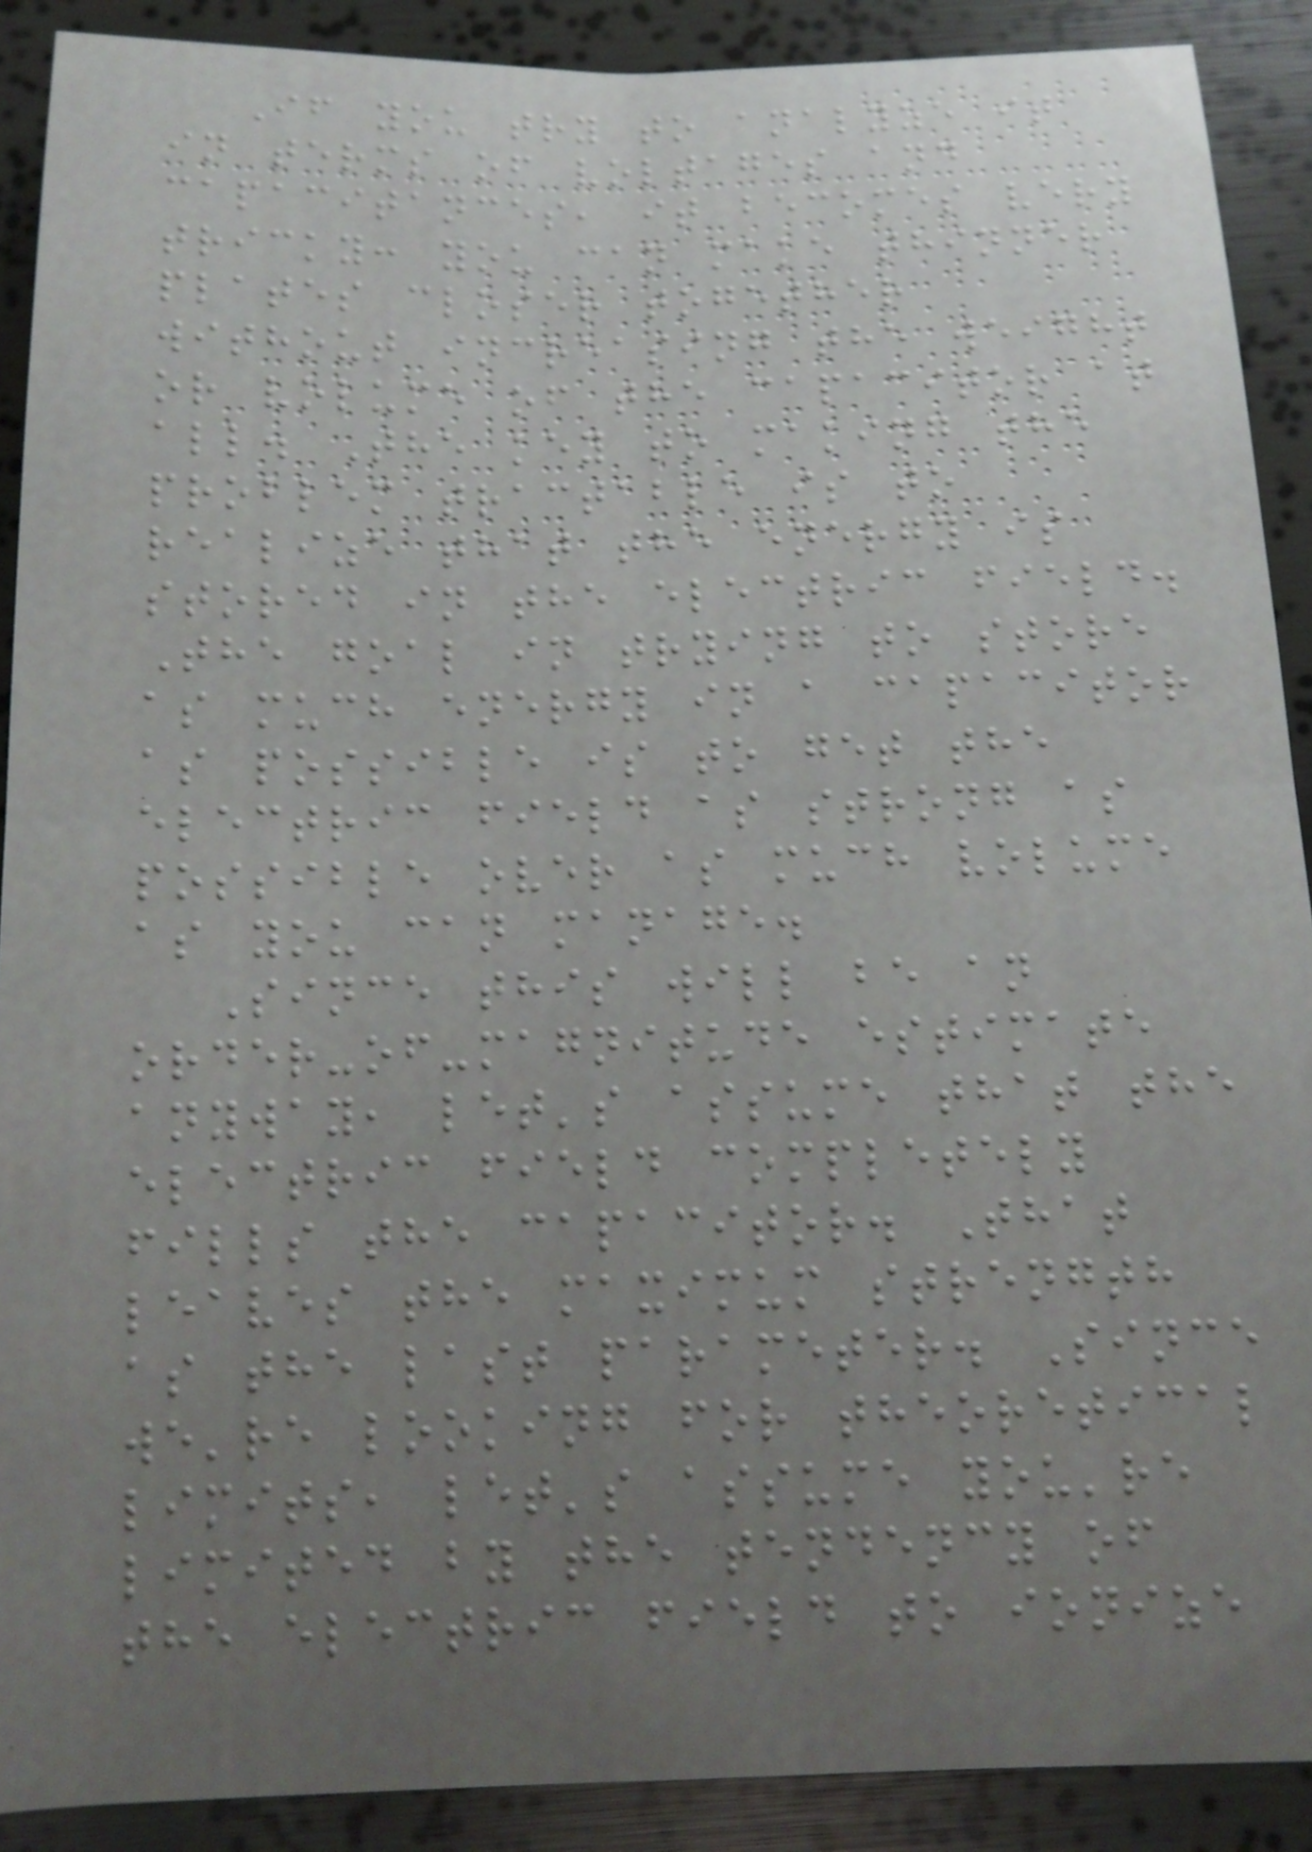If you try to analyze it
in terms of voltages and
capacitances, it becomes very
tricky: you can make thinner
plates closer together
without increasing the weight
or volume of the capacitor at
all. The key to making the
problem tractable is to
realize that the energy is
stored in the electric field.
The goal in trying to store
as much energy in a capacitor
as possible is to get the
electric field as strong as
possible over as much volume
as you can manage.
Since this will be an
order-of-magnitude estimate
anyway, let's assume that the
electric field completely
fills the capacitor. That
leaves the maximum strength
as the last parameter. Since
we're looking for theoretical
limits, let's assume you're
limited by the tendency of
the electric field to ionize
